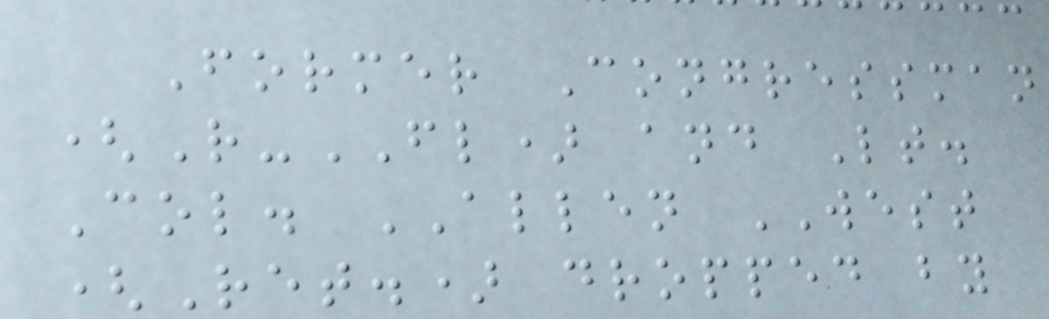Former Congressman
(R-FL) and Lt.
Col. ALLEN WEST
(Ret.) dropped by
